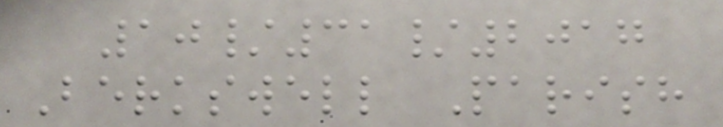10/31/2017
Berkswell Parish
